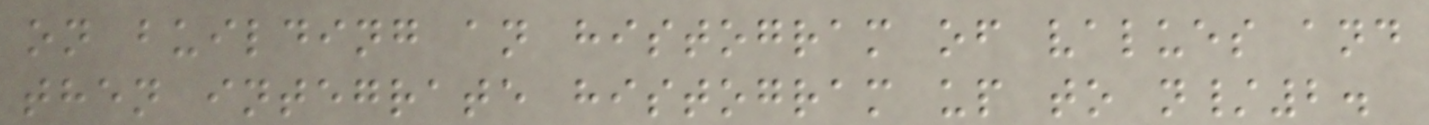on building an histogram of values and
then integrate histogram up to n/2.
